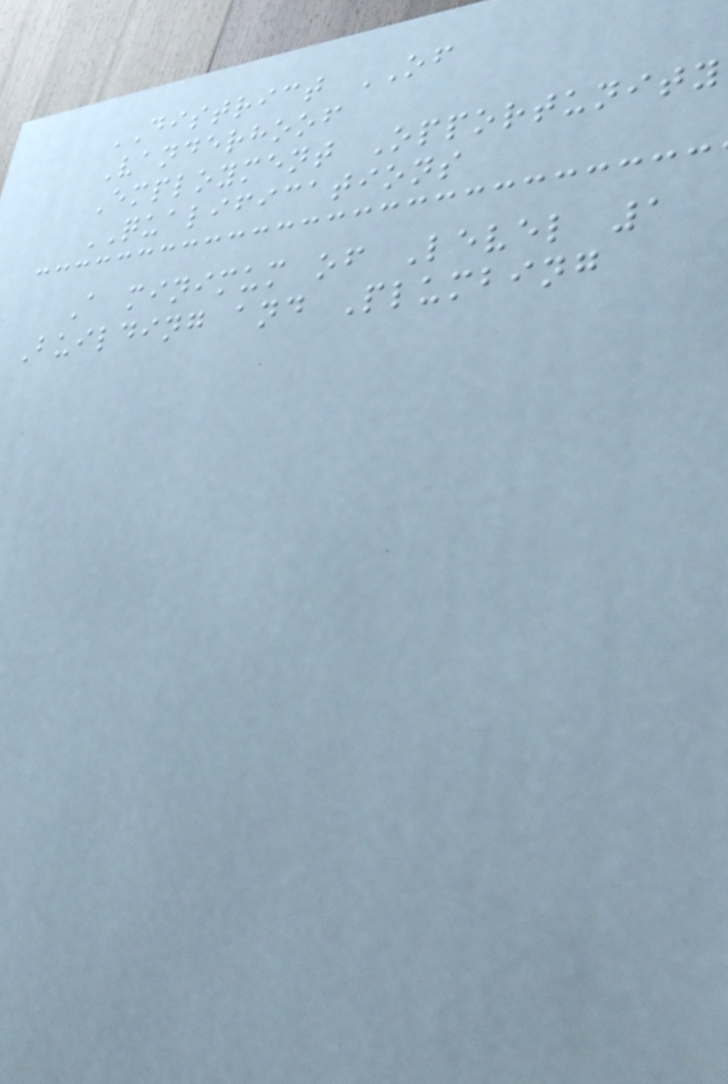DISTRICT OF
Vanderhoof
Employment Opportunity
QUALIFICATIONS
A minimum of Level 1
Building and Plumbing
